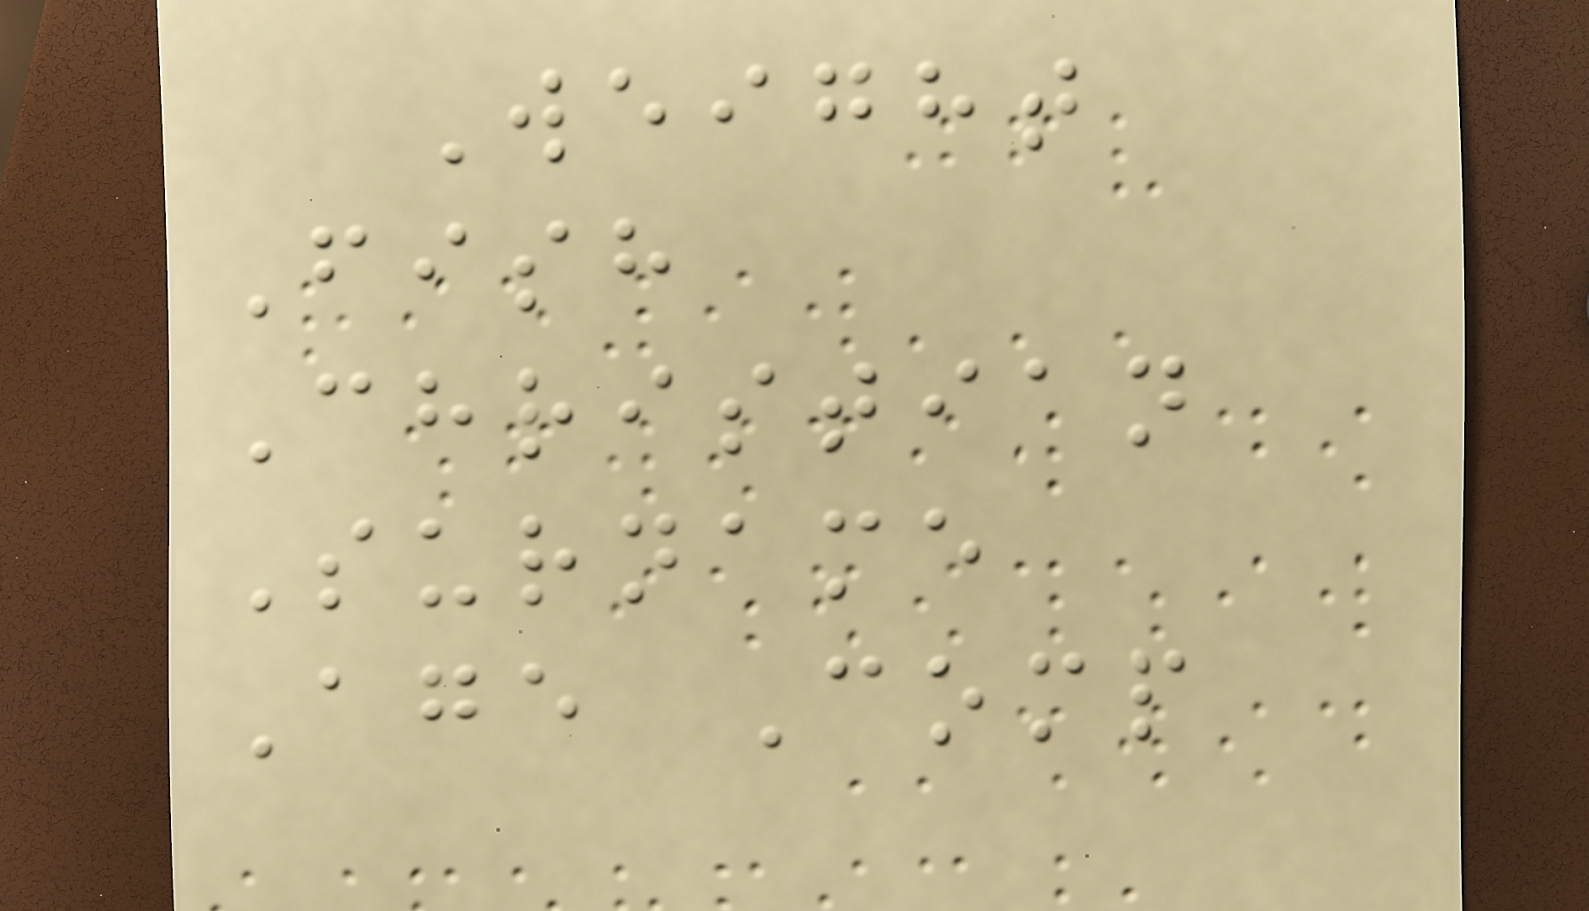Weight
Fish
Christian
Surname
Age Comp
